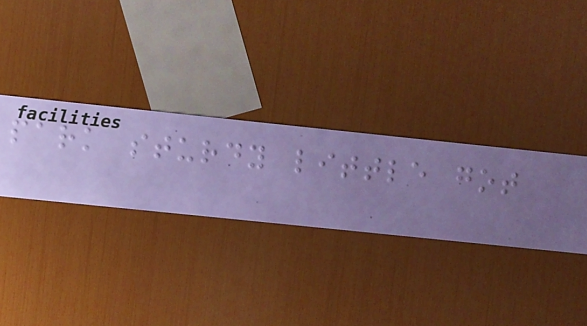park sturdy little got
